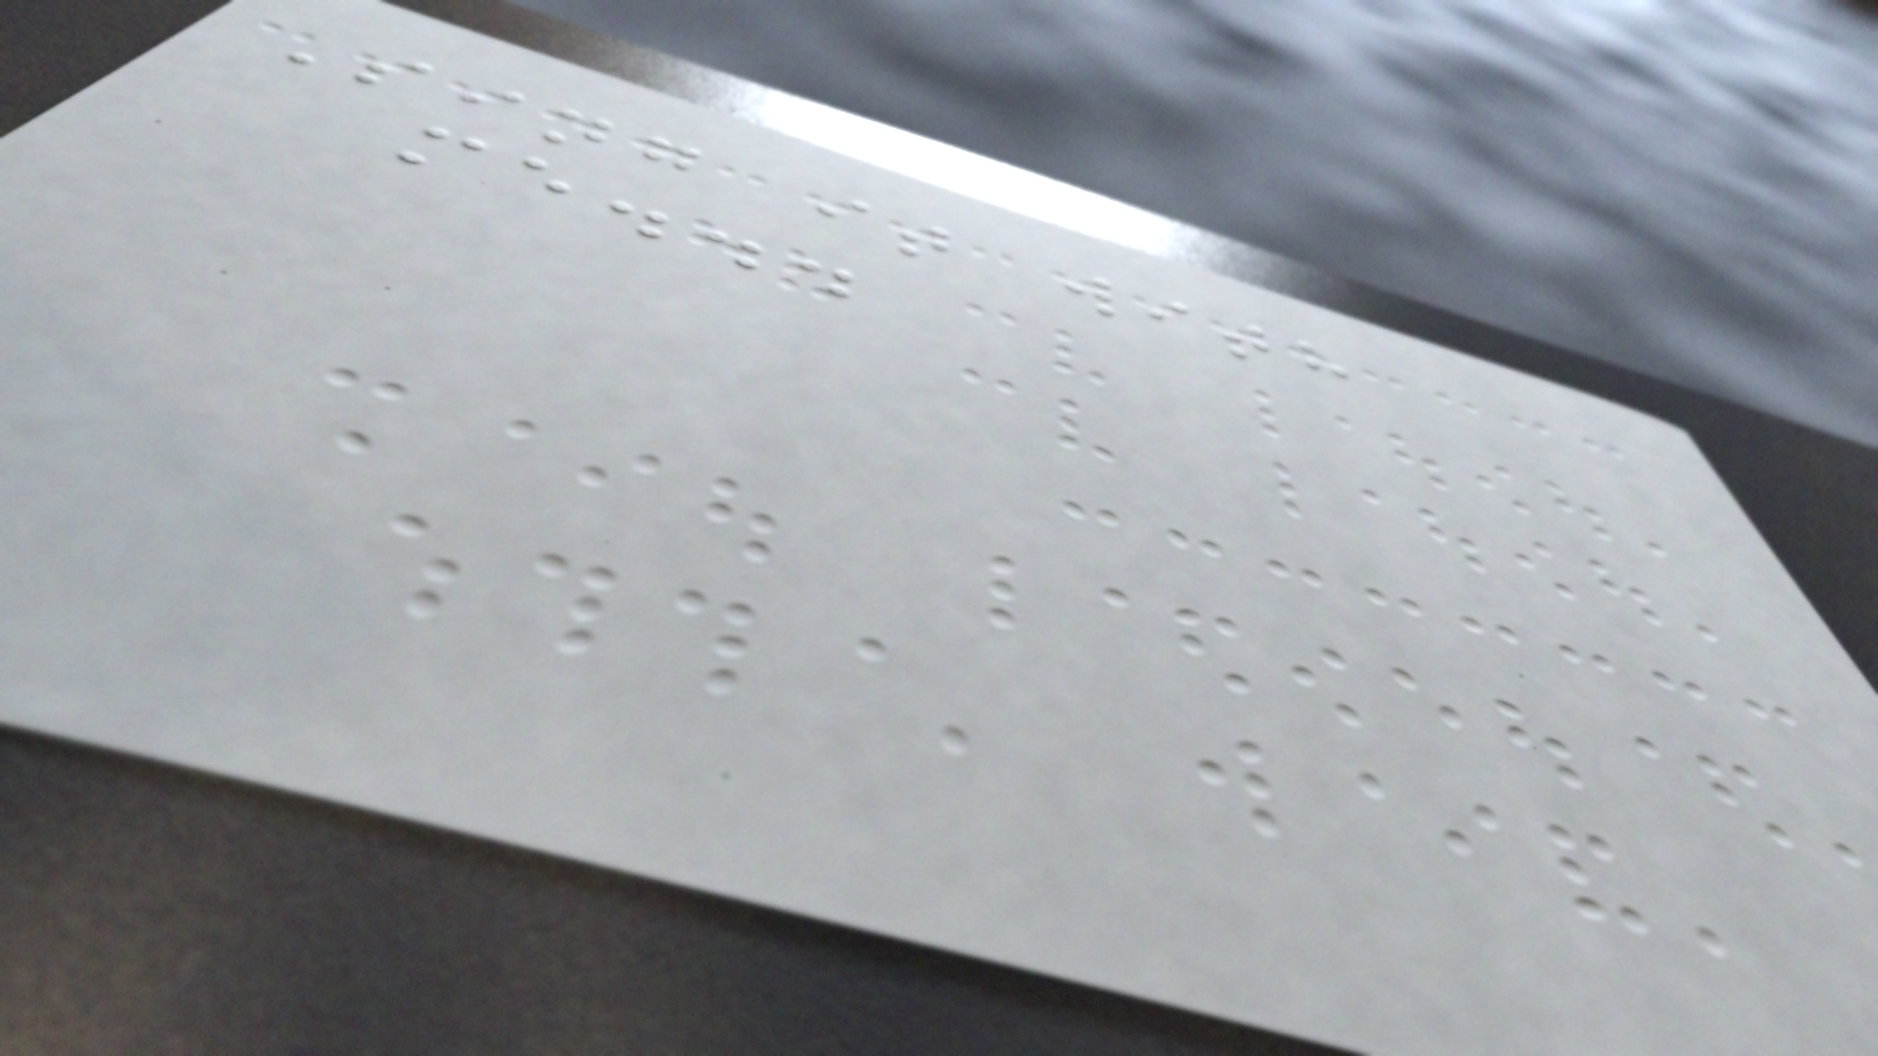Sing it with
me...
